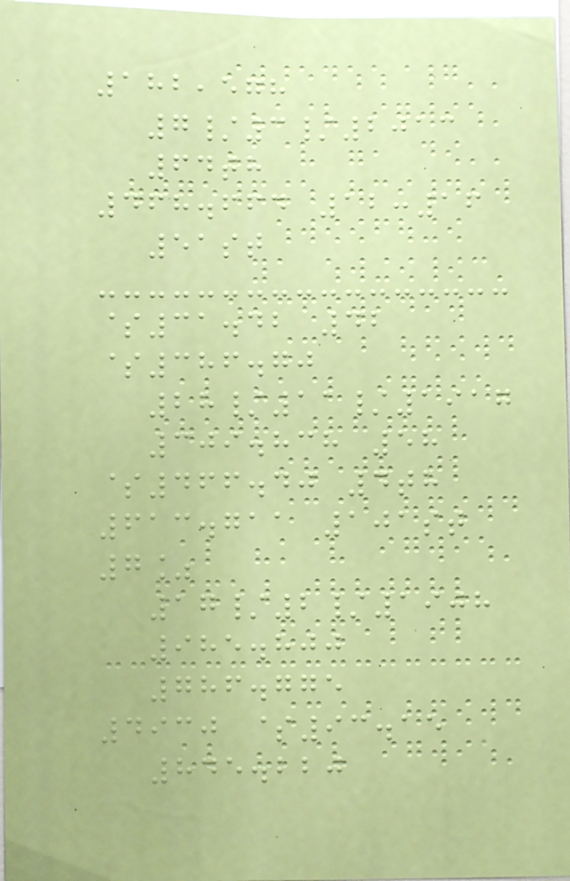182,578
7/3/2013
64th
468.664 12:16
51st
$31.42 42
$386.70
28/11/1917
309.838 58
$466.40 4th
613.711 101st
7%
17/2/1908
985.800
786.775
4930 $93.15
845.220
